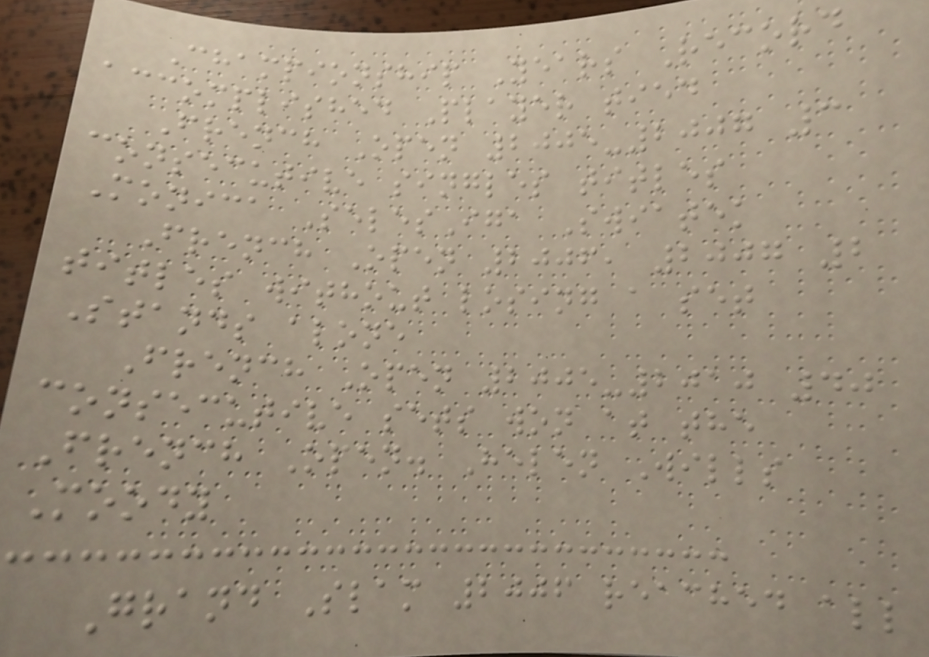Championship Years Record
accomplished Player tied
French Open 2005-2007 3
consecutive singles titles
Monica SelesIga Swiatek
French Open 2006, 2007 2
titles without losing a set
Stands alone
French Open 2005-2010 40
consecutive sets won at the
French Open. Helen Wills
Moody
Grand Slam 2006 reached all
